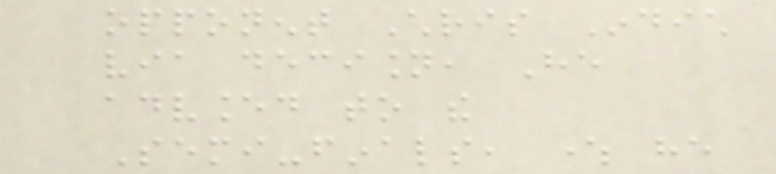opponent Chris Indich
via decision, He
advanced to the
Semi-finals, where he
